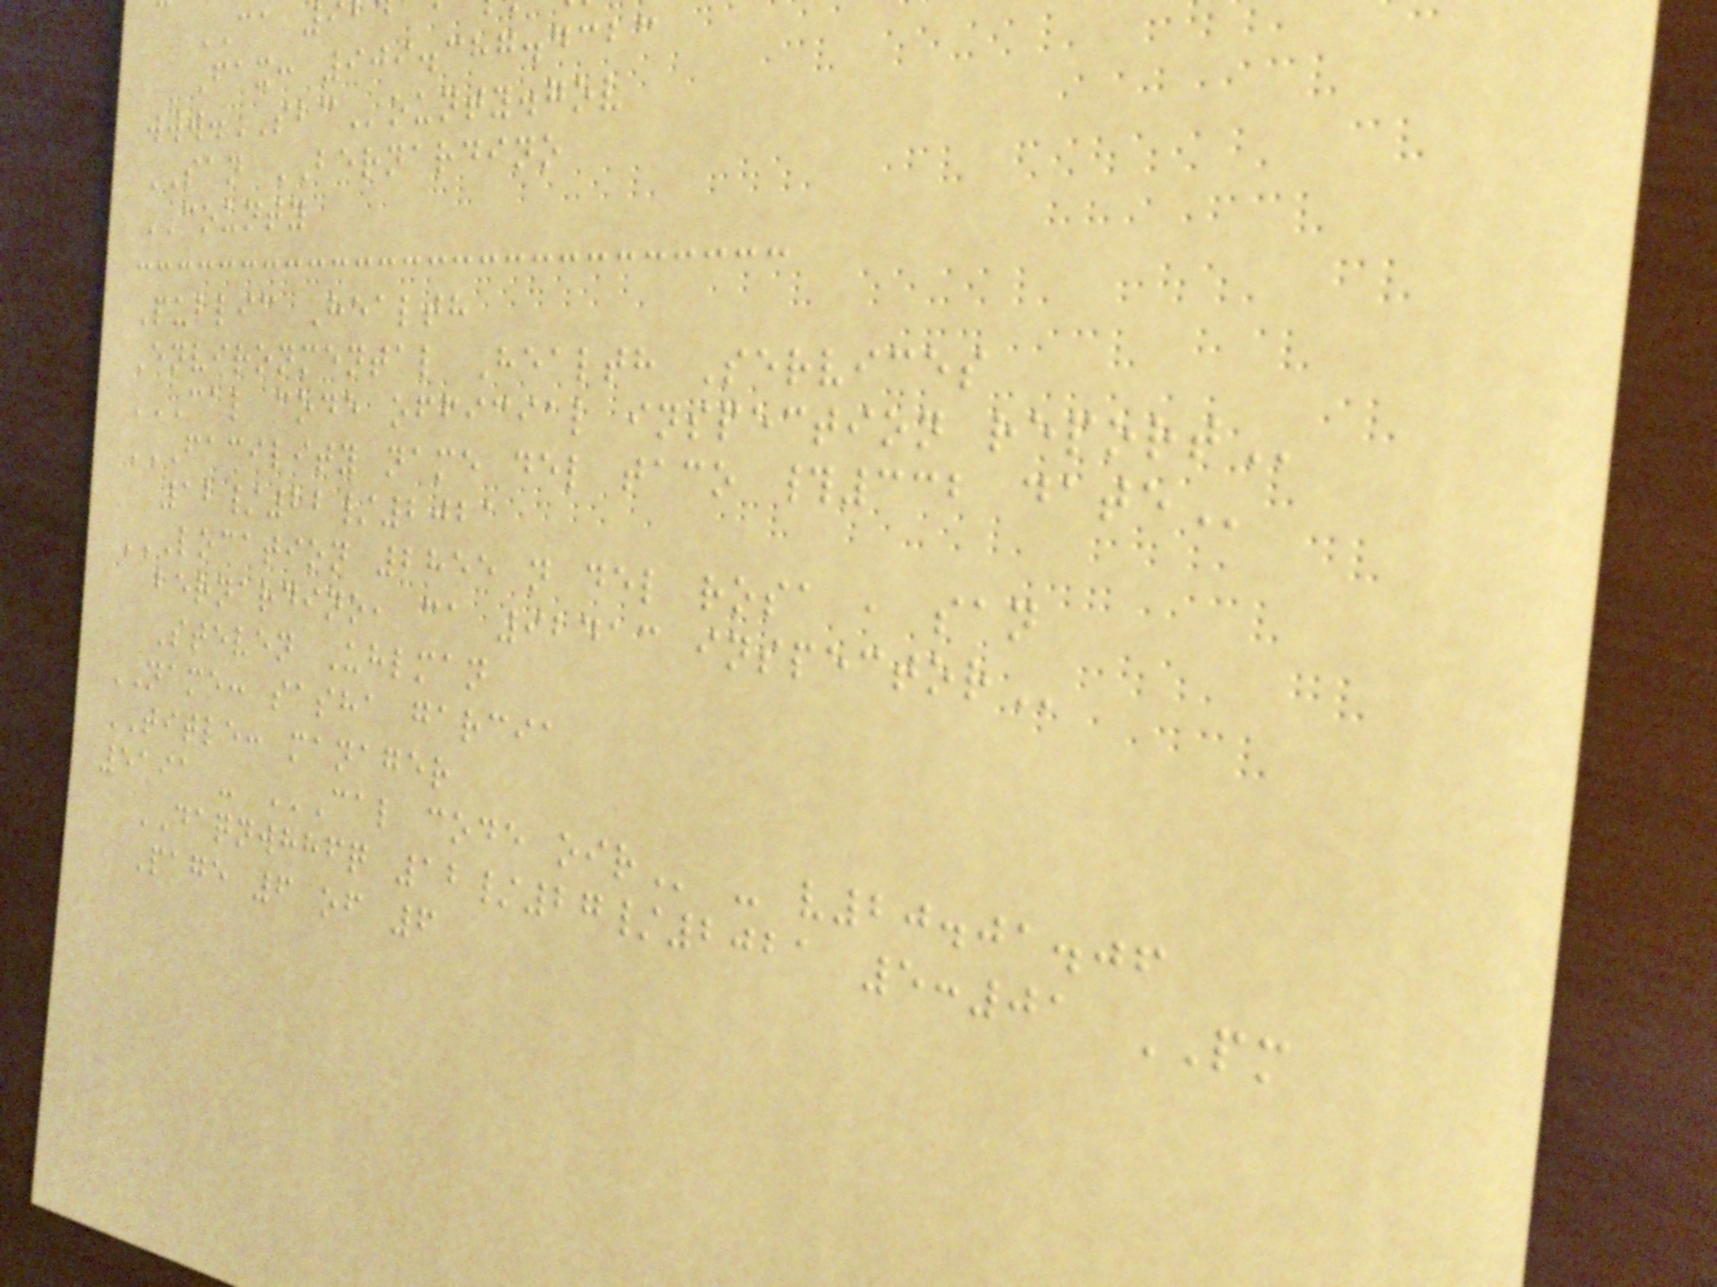Fax: 909.387.4323
www.SBCounty.gov
SAN BERNARDINO
COUNTY
Public Health
Environmental Health Services
CAL CODE OFFICIAL INSPECTION REPORT
FACILITY NAME DEL TACO #332 DATE
12/22/2021
LOCATION 2855 N DEL ROSA , SAN
bernardino, ca 92413
Steven Uhlman
NAME: sasha garcia
TITLE: manager
5191 - CAL CODE OIR - v20.01.06
DAQNWHHFQ 12/27/2021 5:01 PM
Page 6 of 6
